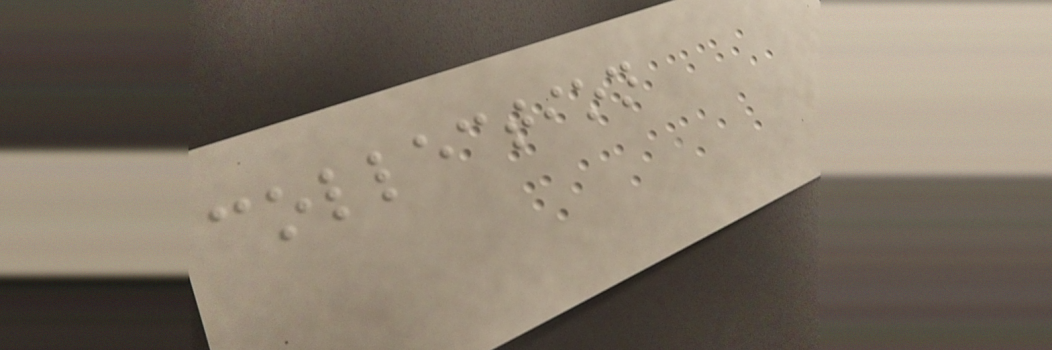collection
